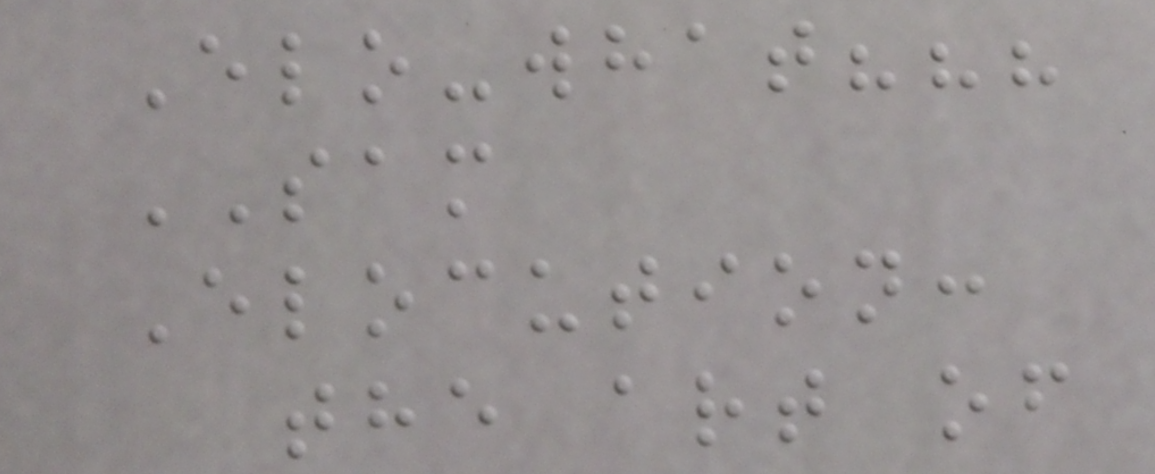Elo-what???
SAM
Elocution:
the art of
